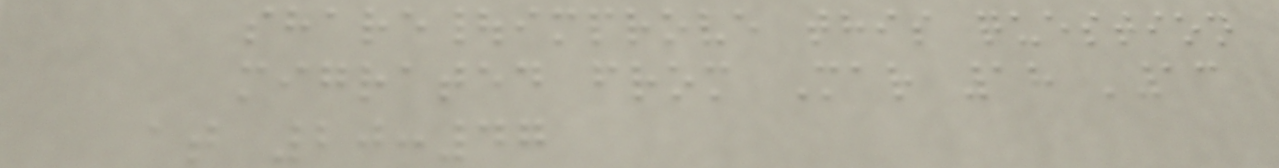share|improve this question
migrated from Mar 18 '13
at 20:47
